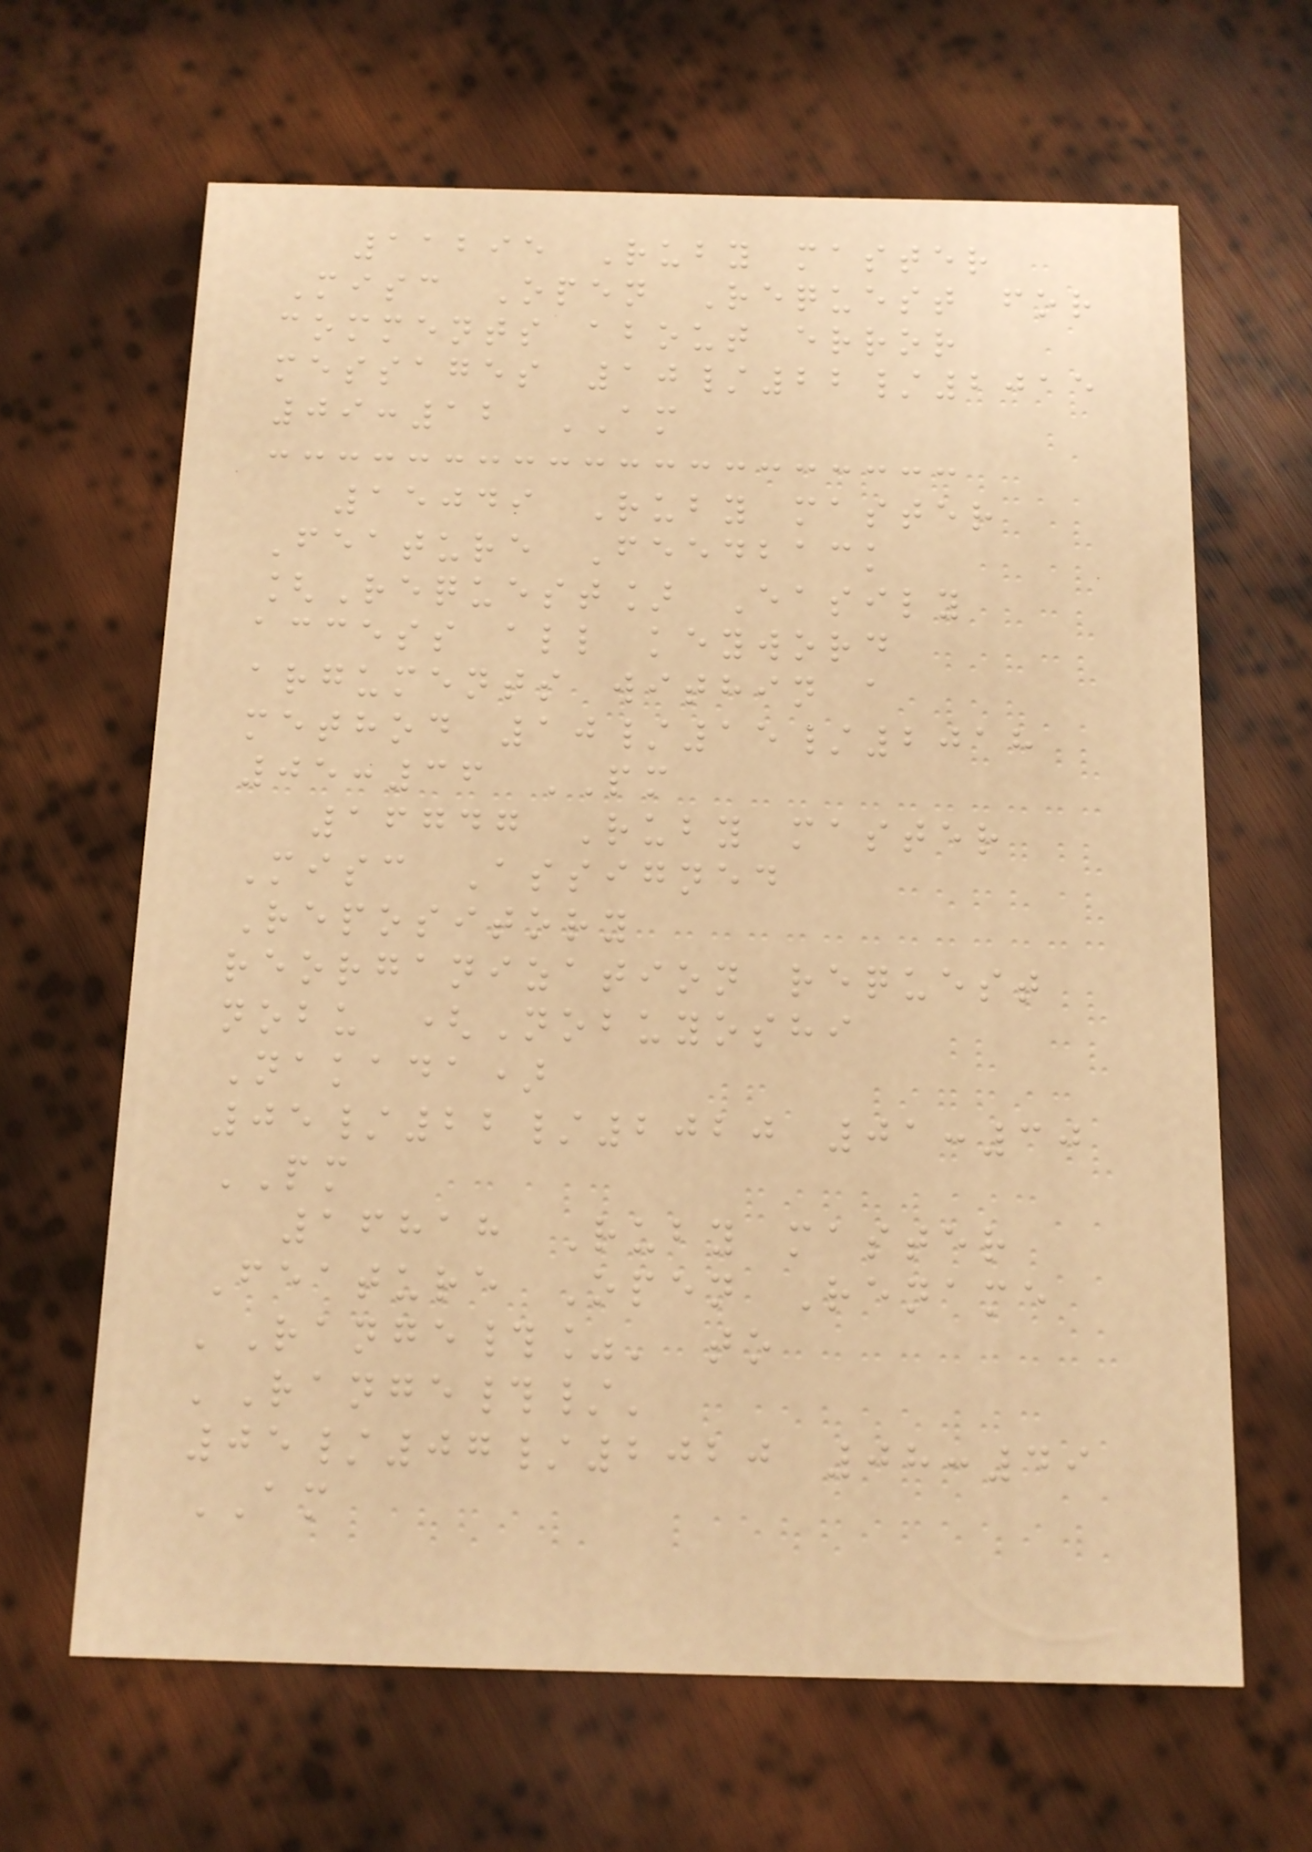11295 Ruby master
Misc Open Request for
comments about error
messages 10/22/2015
09:12 AM
15049 Ruby master
Feature Feedback
[Request] Easily
access all keyword
arguments within a
method 10/15/2018
05:36 PM
16747 Ruby master
Misc Assigned
Repository
reorganization request
nobu (Nobuyoshi
Nakada)
05/22/2020 01:30
PM
16818 Ruby master
Feature Open Rename
'Range#%' to
'Range#/'
05/07/2020 08:49
AM
